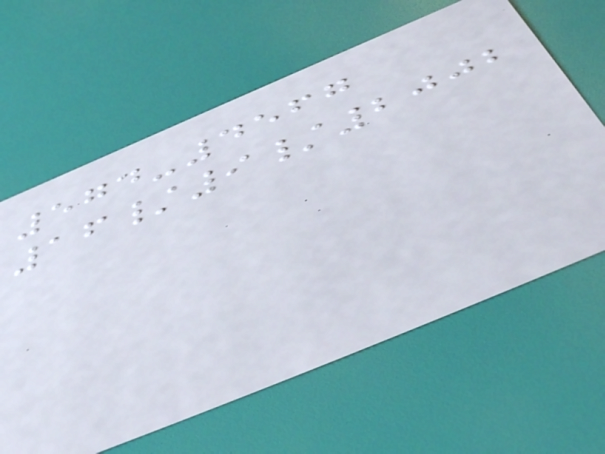574-4567
16/9/2002
